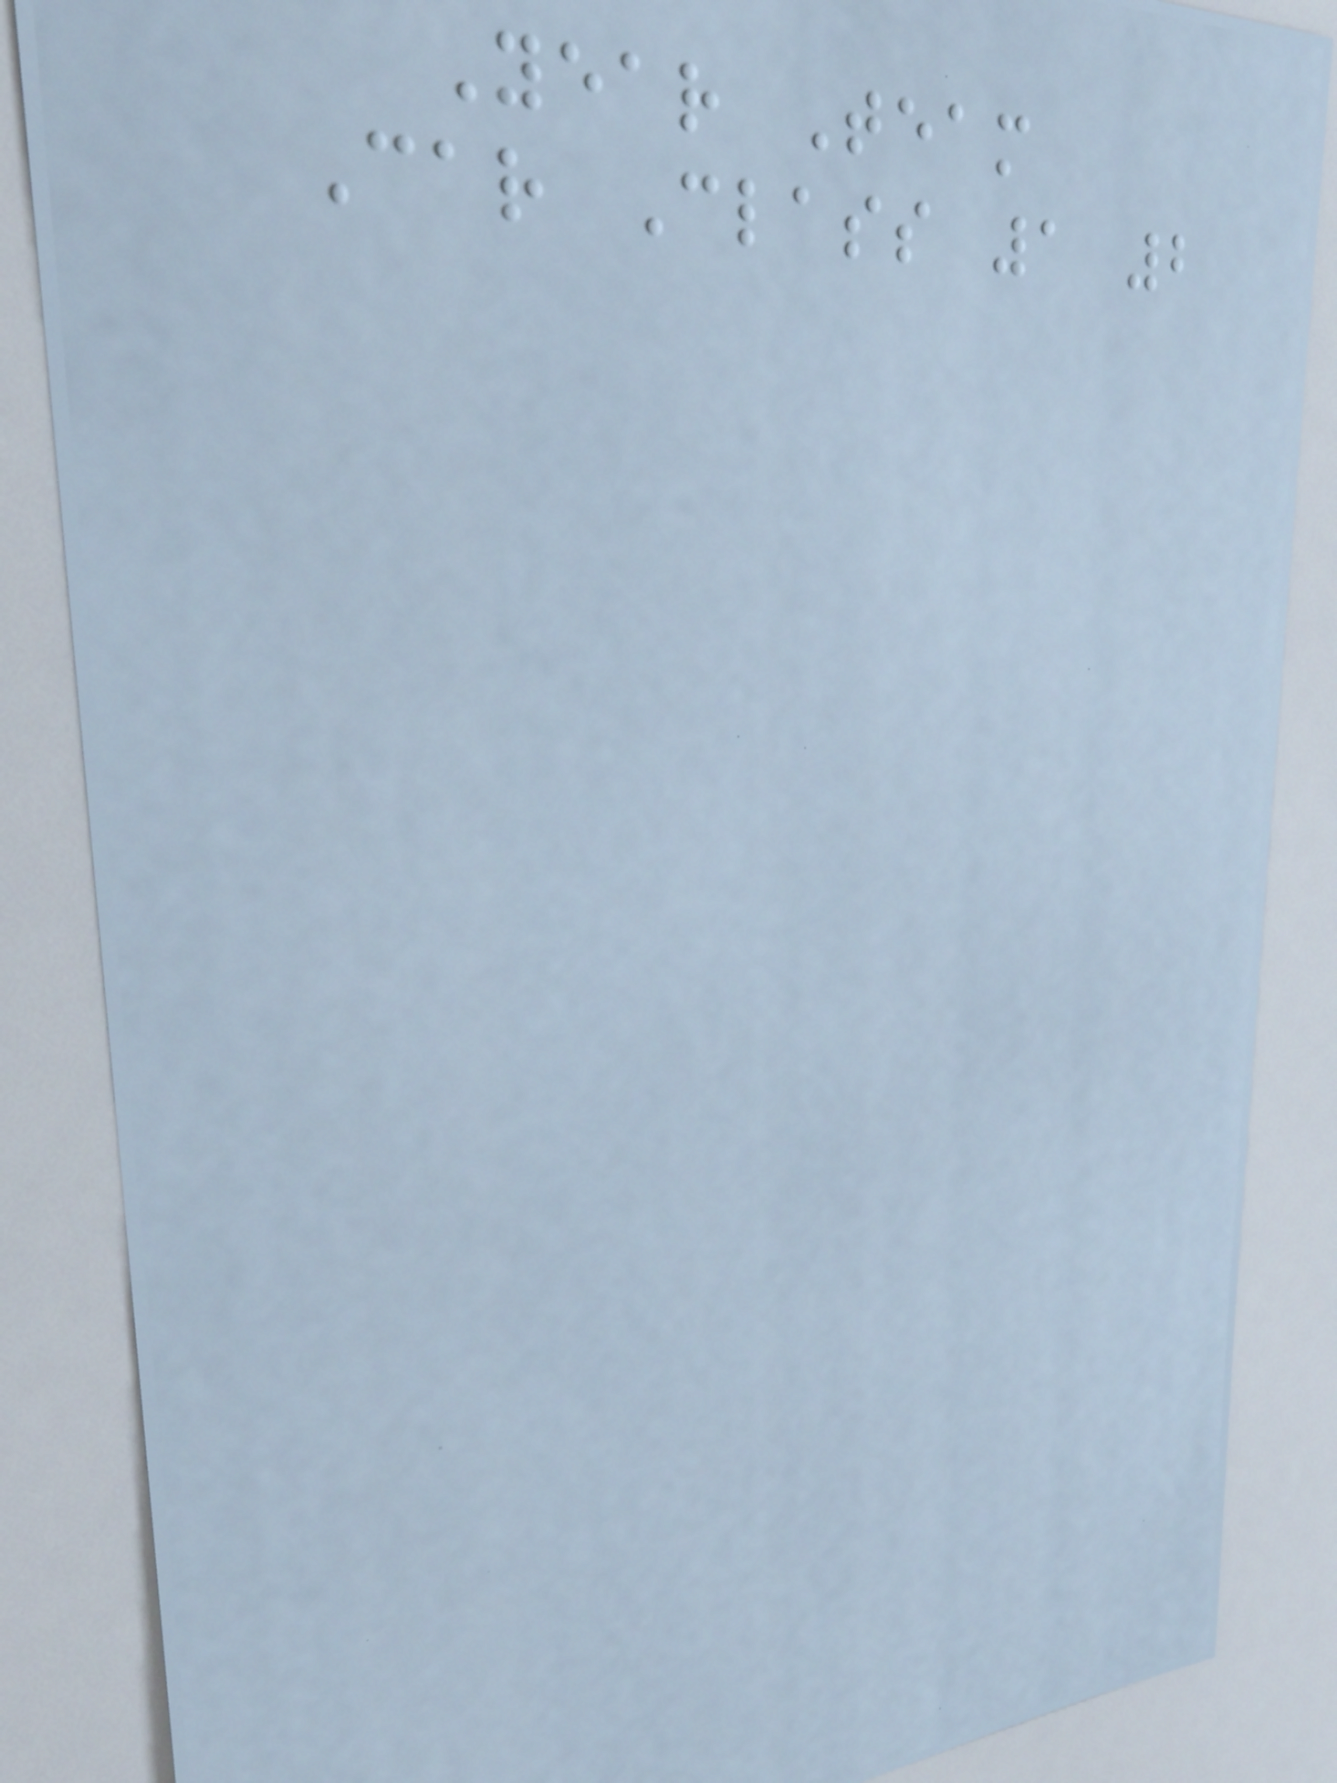Year Team
Car Class 1 2
